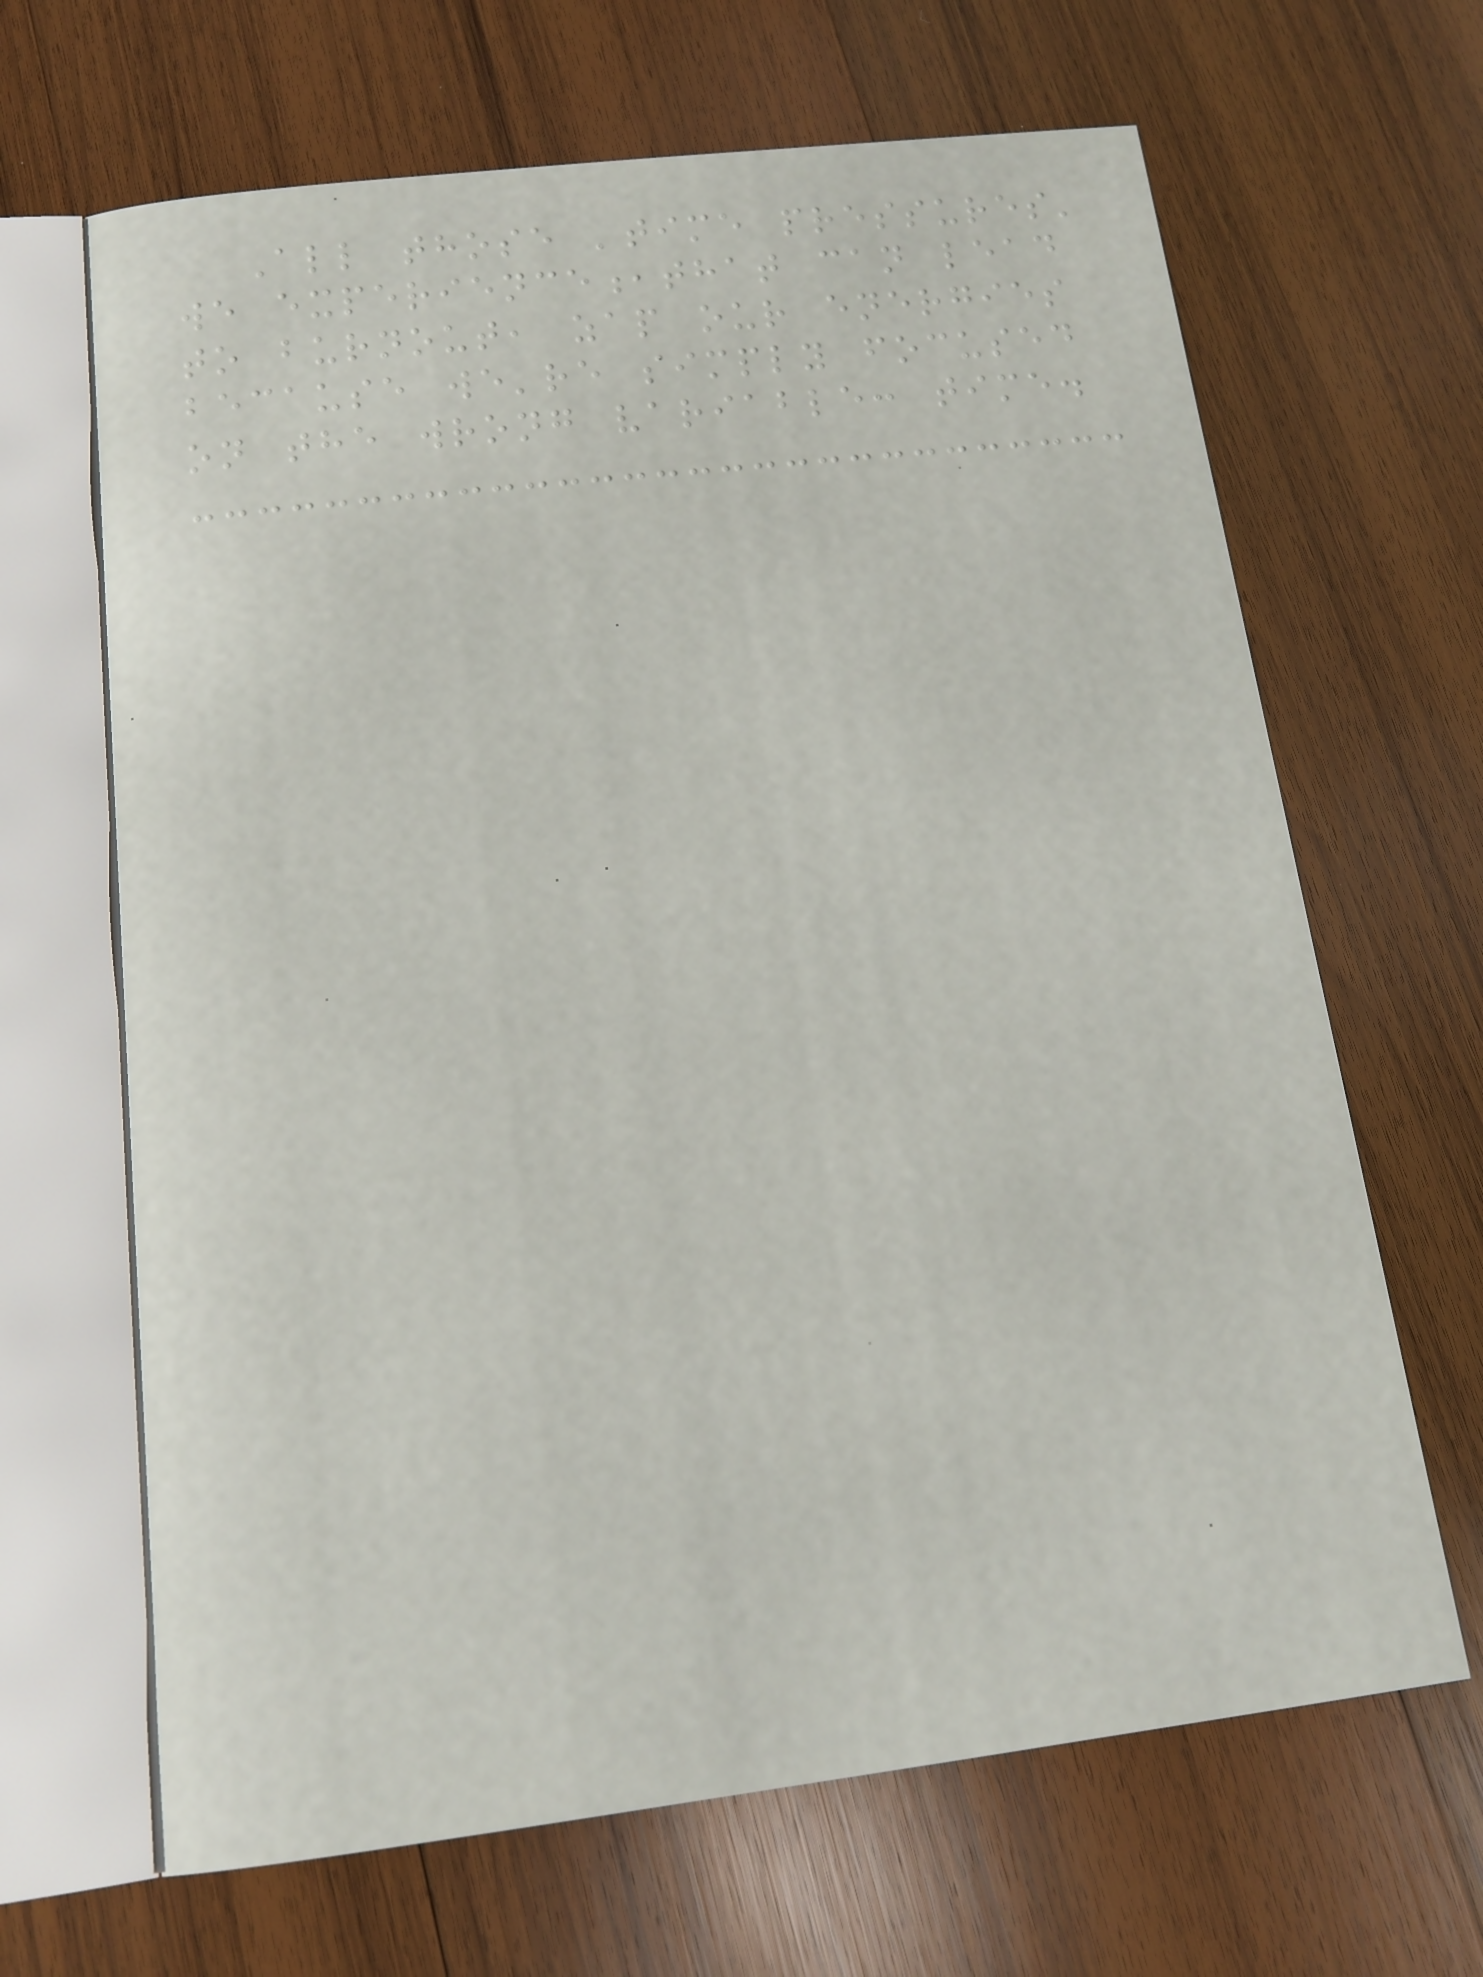All those 'time pressures'
we experience,that can lead
to burnout, zap our energies
because we're simply focused
on the wrong variable: time.
